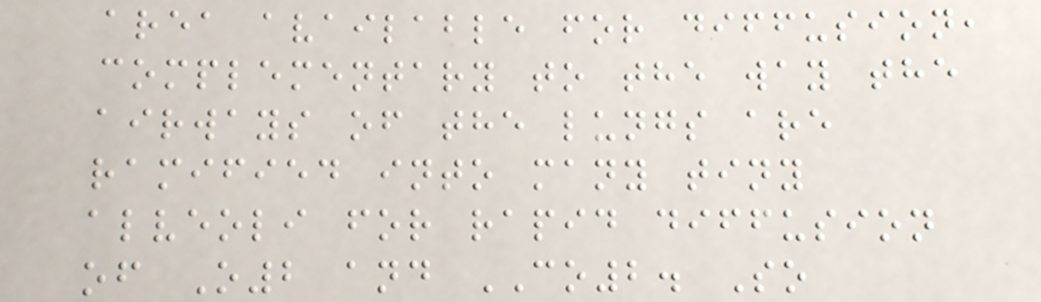area available for diffusion,
complementary to the way the
airways of the lungs are
ramified into many tiny
alveoli for rapid diffusion
of O2 and CO2. So
